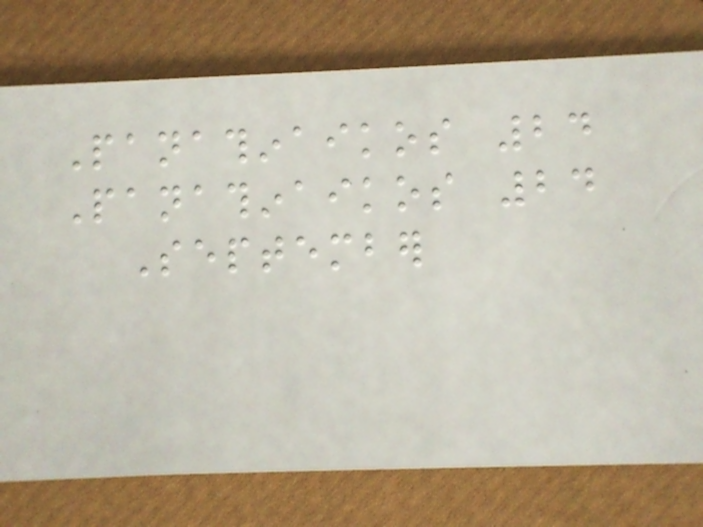Panathinaikos 24
Panathinaikos 24
September
